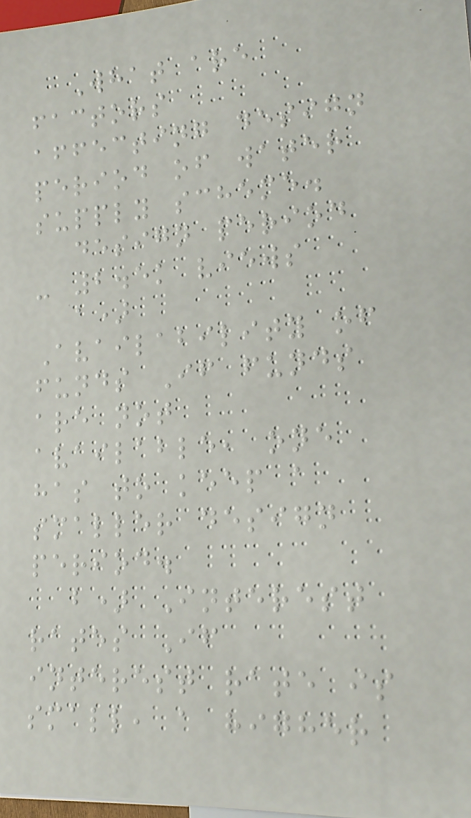What are
factors
affecting design
period of water
supply scheme.
design period
- 2.5k views
a)
Availability of
funds If funds
are not
available, one
has to keep a
smaller design
period.
b) Interest
rates If
interest rate is
small, a higher
